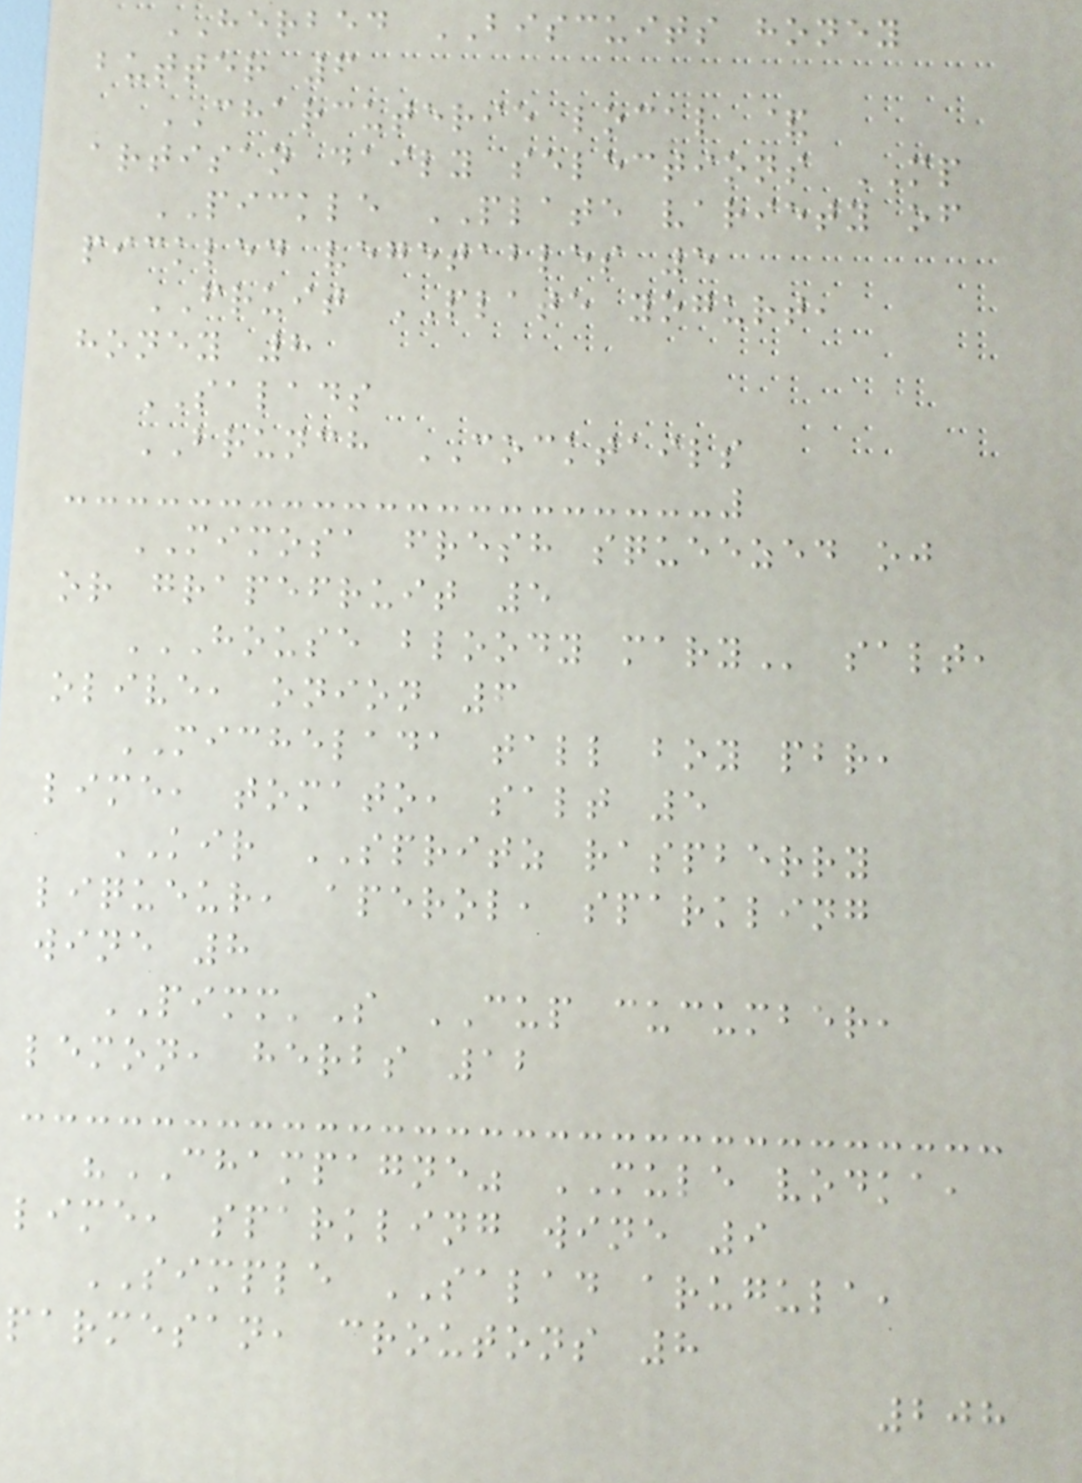HERBED BISCUITS honey
butter 6
CHARCUTERIE local &
artisan daily selections MP
PICKLE PLATE variety of
pickled vegetables 5
FRUIT PLATE yogurt,
honey 8
SALADS
BRUNCH COCKTAILS
MIMOSA fresh squeezed oj
or grapefruit 5
HOUSE BLOODY MARY salt,
olive, onion 6
MICHELADA tall boy pbr,
lime, tomato, salt 5
KIR SPRITZ raspberry
liqueur, aperol, sparkling
wine 8
PIMM'S CUP cucumber,
lemon, herbs 12
"CHAMPAGNE" MULE vodka,
lime, sparkling wine 9
SIMPLE SALAD arugula,
parmesan, croutons 8
208
